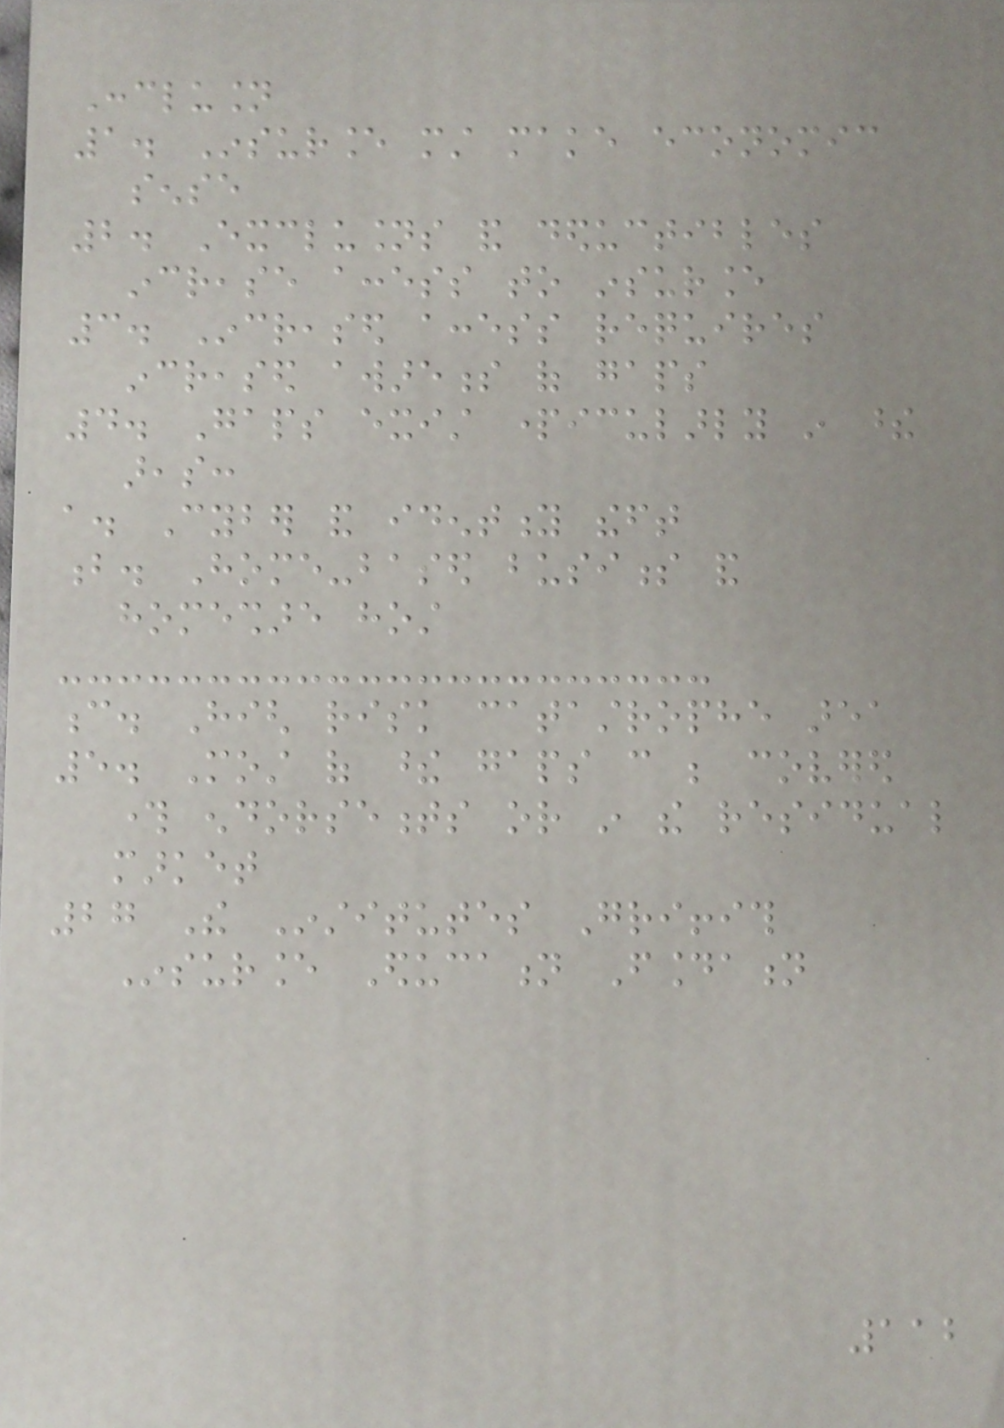Conclusion
1. Insurance must make economic
sense
2. Exclusions and deductibles
increase access to insurance
3. Increased access requires
increased awareness of gaps
4. Gaps exist particularly in these
areas:
a. Cyber and identity theft
b. Home-based business and
homeshare host
c. High risk catastrophe area
5. Most of these gaps can be covered
through endorsements or in the residual
market
27 The Institutes Griffith
Insurance Education Foundation
112
